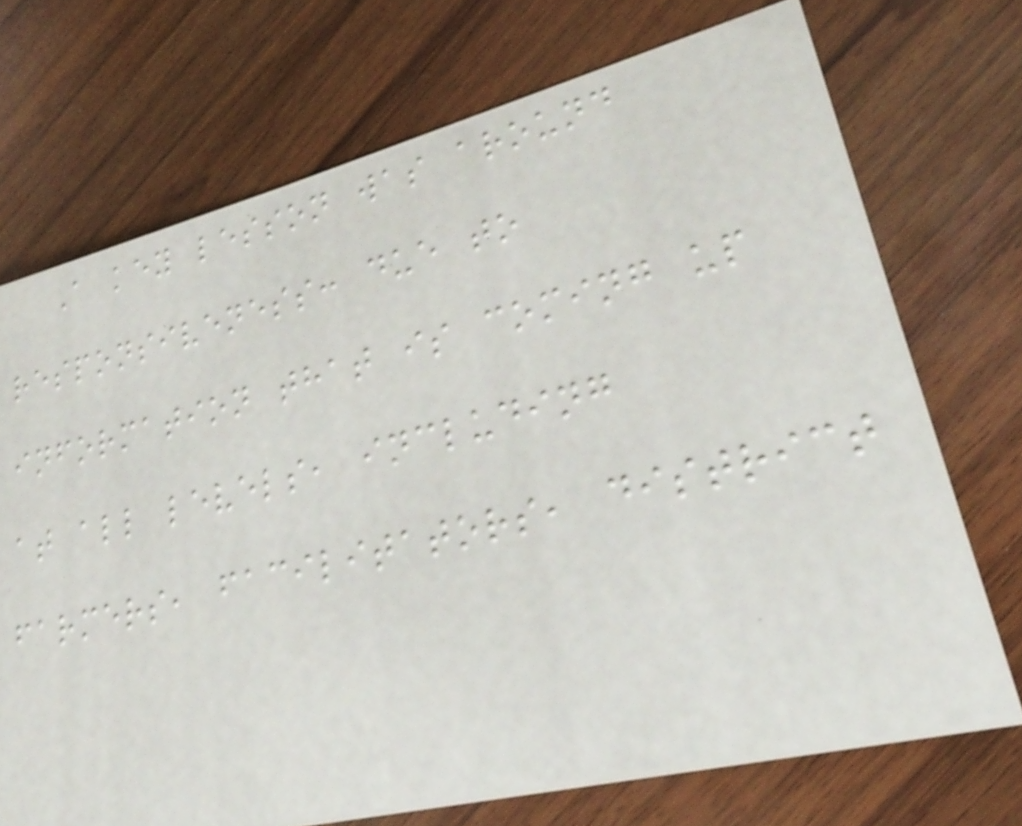A key lesson was around
responsiveness: due to
information that is coming up
at all levels, including
farmers, facilitators, district
